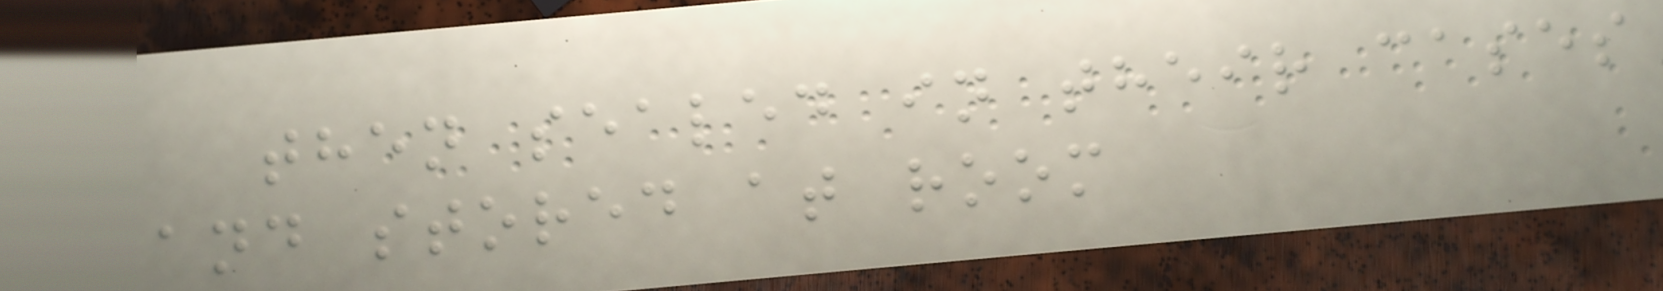then sealed in their cases
and stored at room
